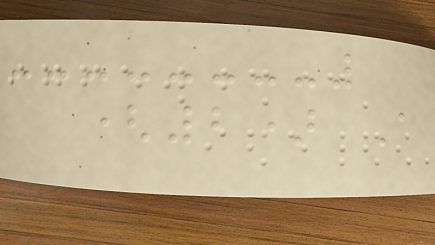(2) A
